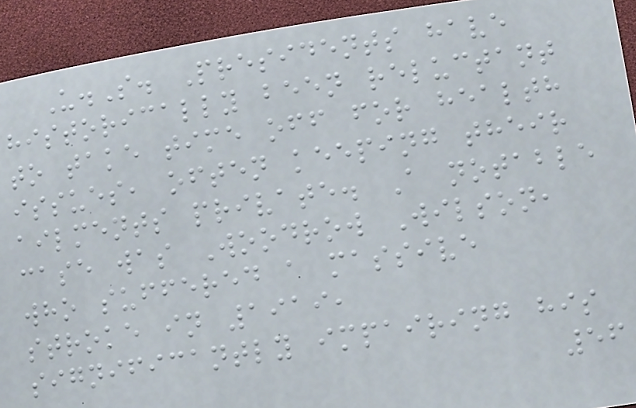U.S. Presidents have
historically been reluctant
to take time off for health
issues, often keeping their
ailments private. A notable
case was Woodrow Wilson,
who suffered a massive
stroke in 1919,
significantly impairing his
56
